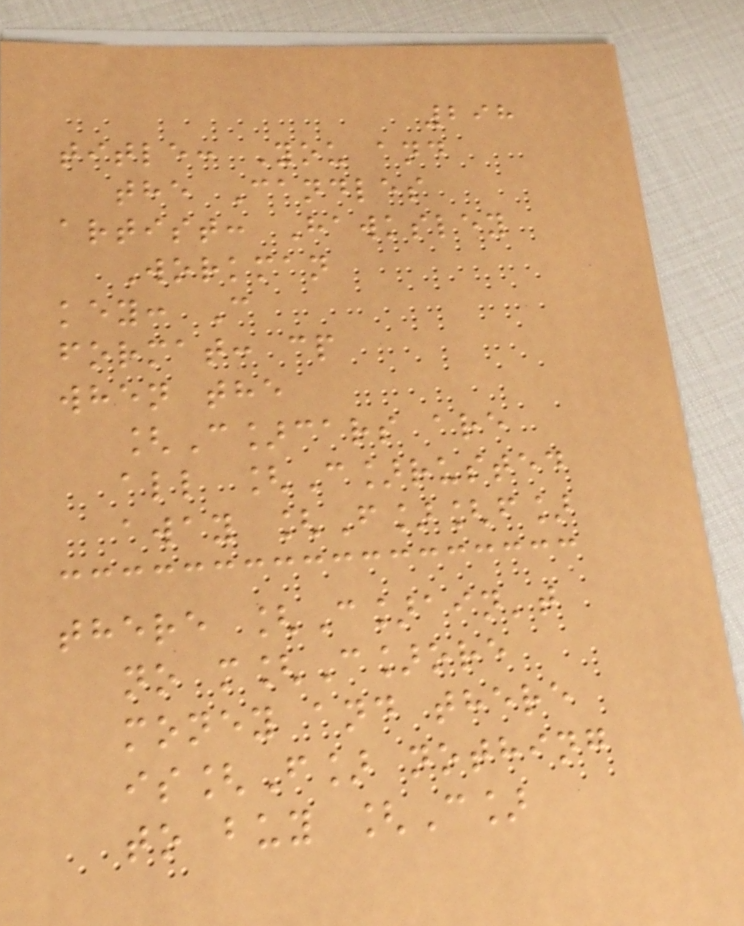298
title: You and
the Candles
artist: Hawksley
Workman
key: C
format: cp
when the
[C]cars are
all [C]rusted
away [F][f]
there [C]ain't
no m[C]ore
money and there
is[F] nothing
to buy [C]
